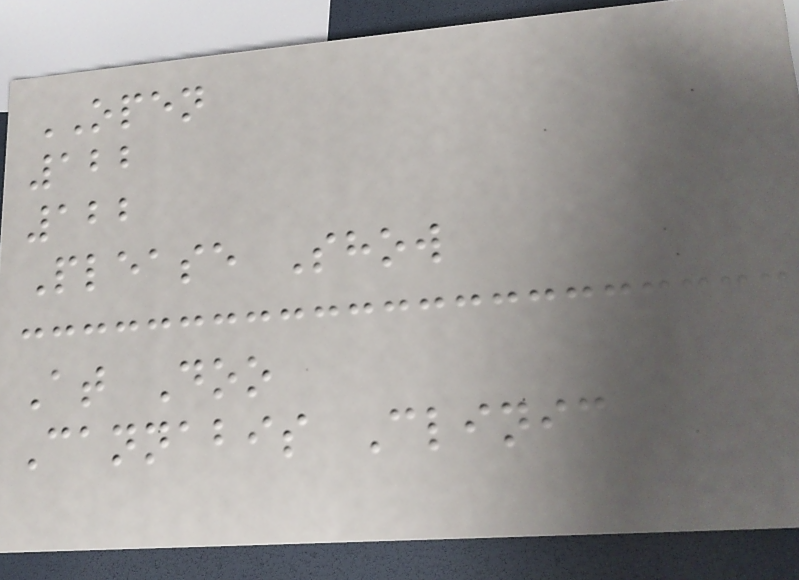OPEN
122
122
Please Show
At Doo
Cannabis Clinic
